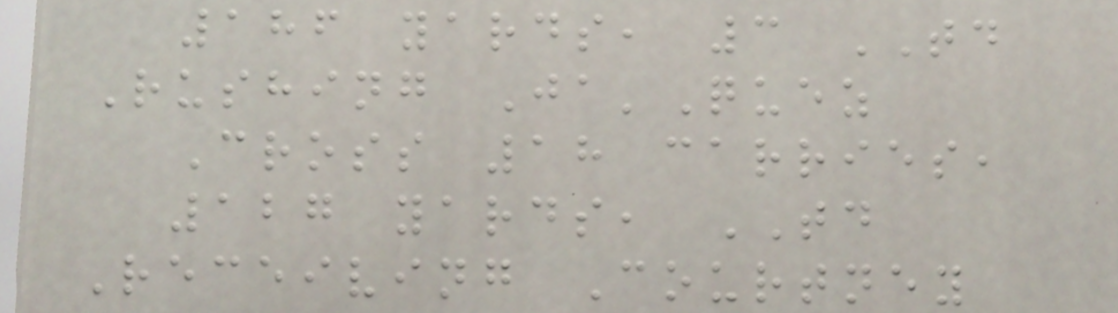186 yards, 3 TD
Rushing Ja'Quez
Cross 18 carries,
127 yards, TD
Receiving Courtney
